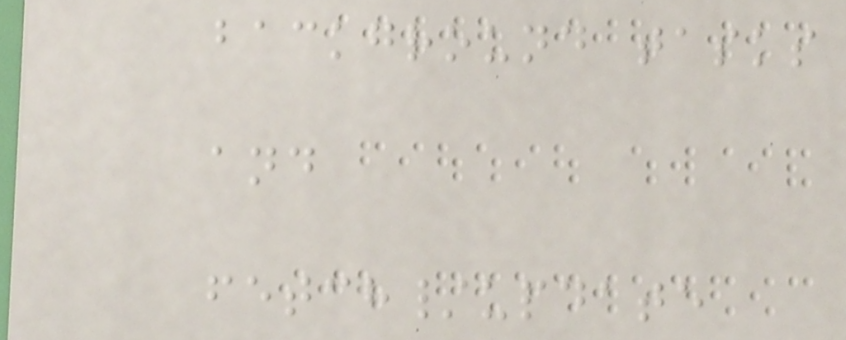background tasks
and
fetch/update
